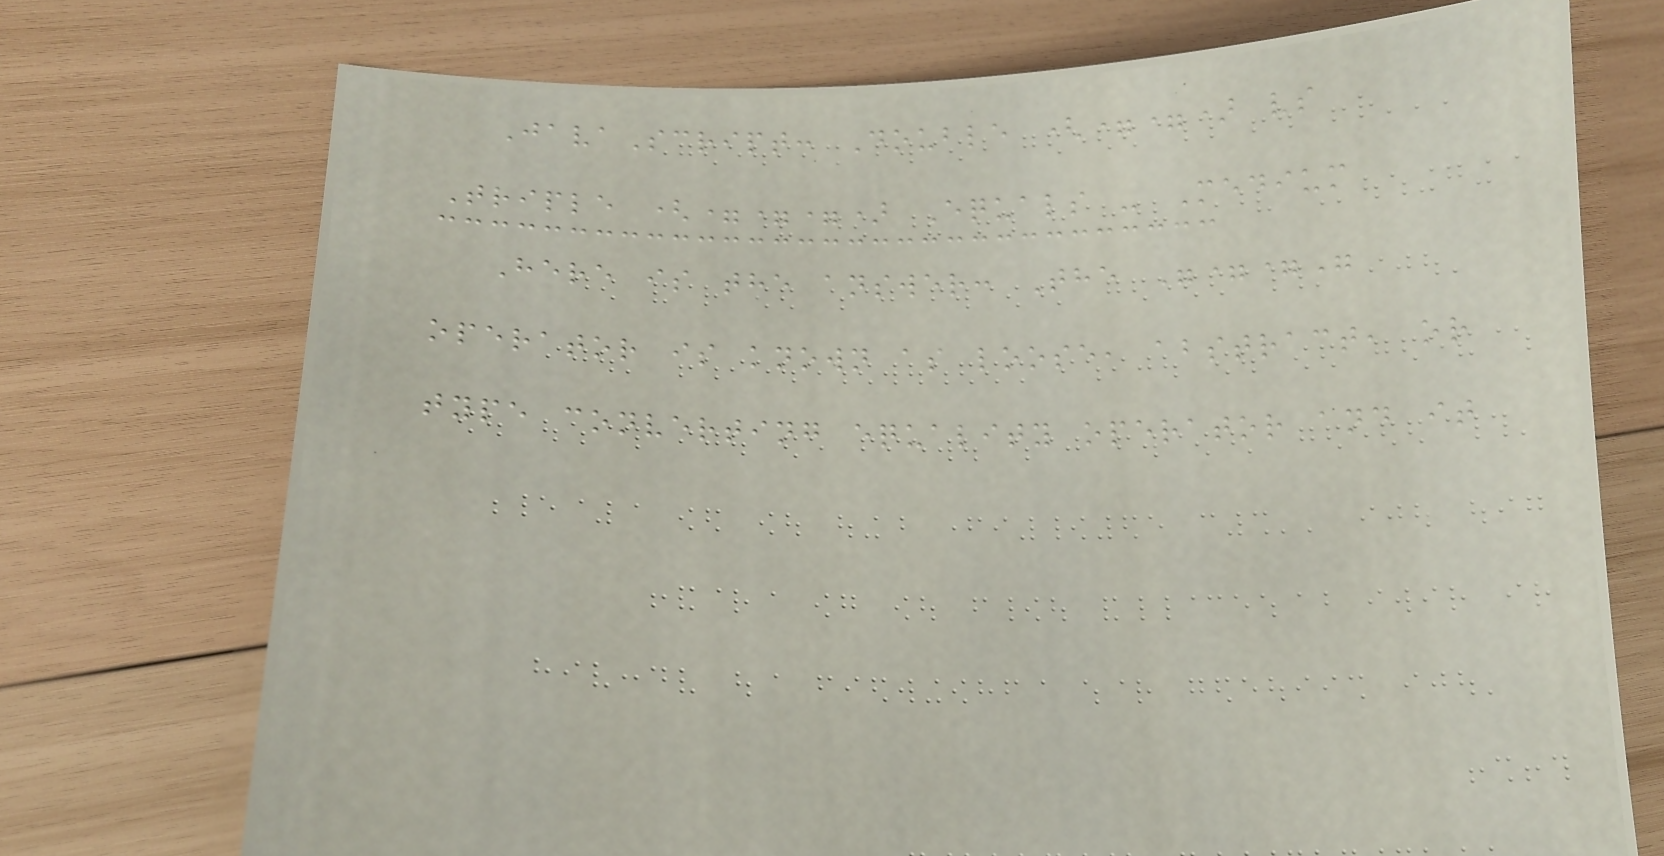JavaScript: Double (==) vs
Triple (===) Equals - Medium
Here is the answer: The "=="
operator is known as loose, abstract, or
type converting equality operator and it
